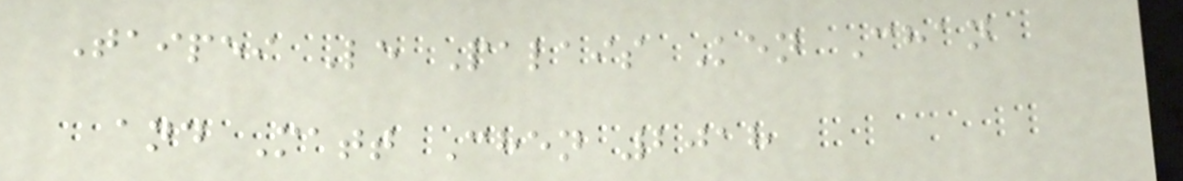Taipei Le Palais Ken Chan
and Matt Chen 2018
